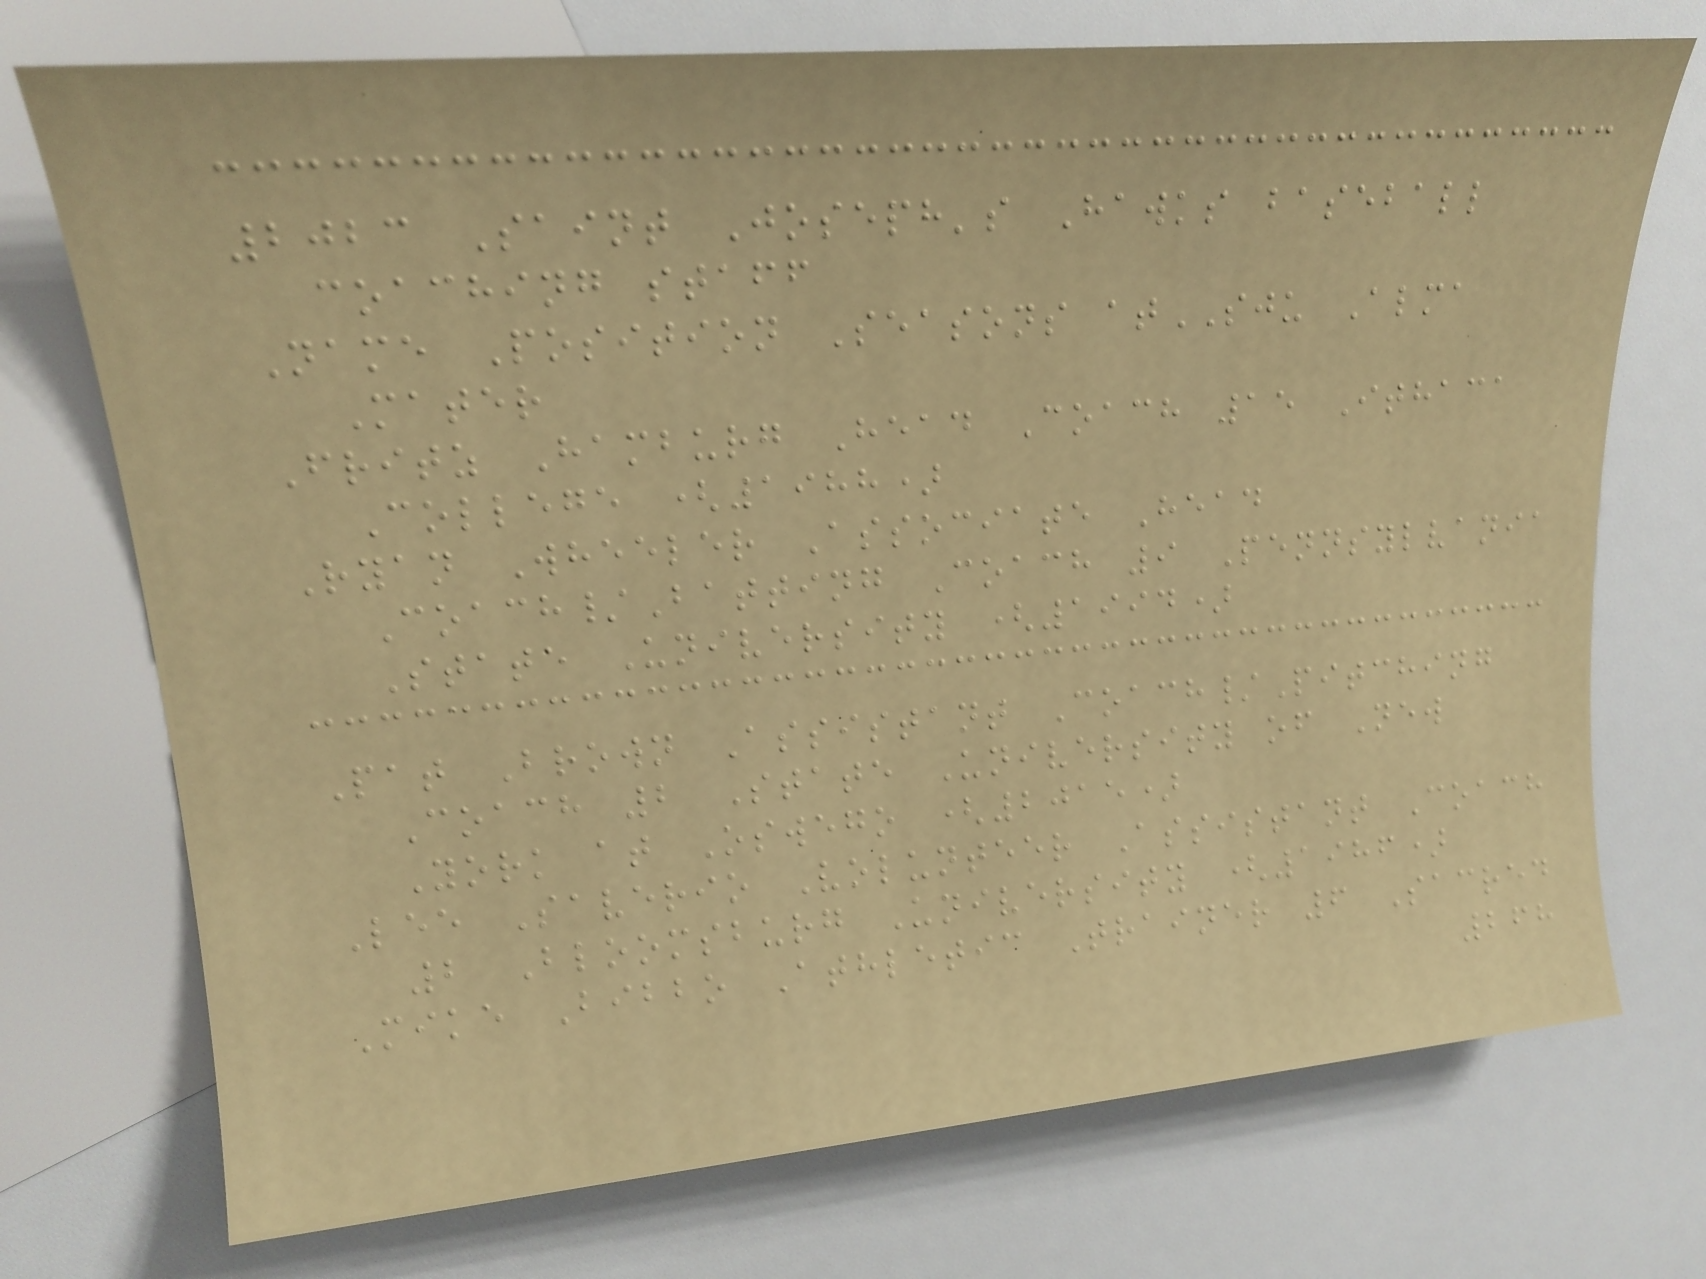2023 Saint Joseph's Hawks baseball
coaching staff
Name Position Seasons atSJU Alma
Mater
Fritz Hamburg Head Coach 15 Ithaca
College (1988)
Ryan Wheeler Associate Head
Coach/Batting Coach 9 Pennsylvania
State University (1994)
Pat Brown Assistant Coach/Pitching
Coach 2 State University of New
York at Oswego (2015)
Lee Saverio Volunteer Assistant Coach
2 Bloomsburg University (1986)
Mike Bibbo Athletic Trainer 6 Sacred
268
